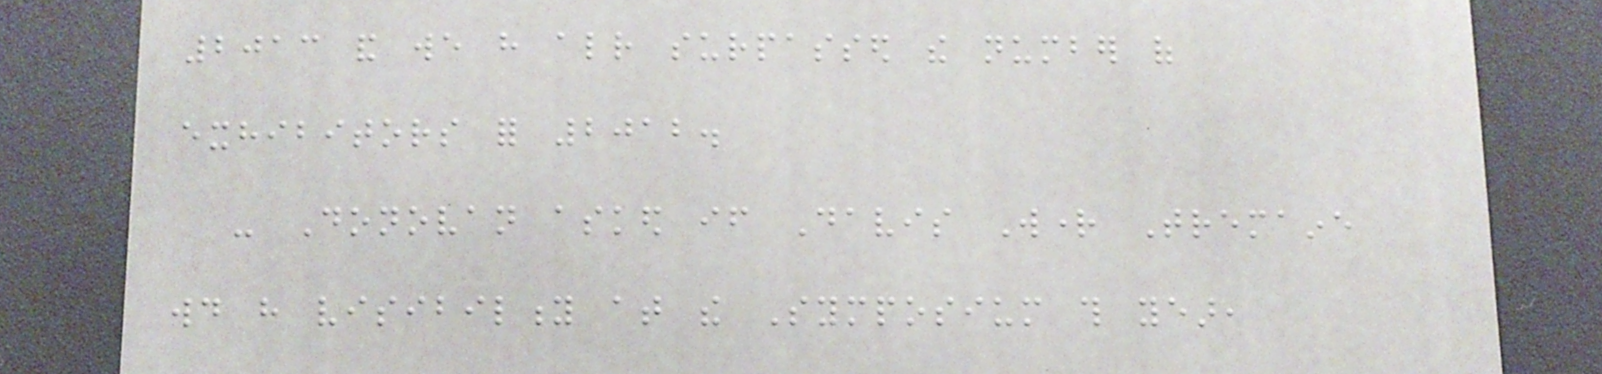2013 and we have already surpassed the number of
exhibitors for 2012.
- Donovan asked if Davis Wright Tremaine
would have visibility at the Symposium this year,
